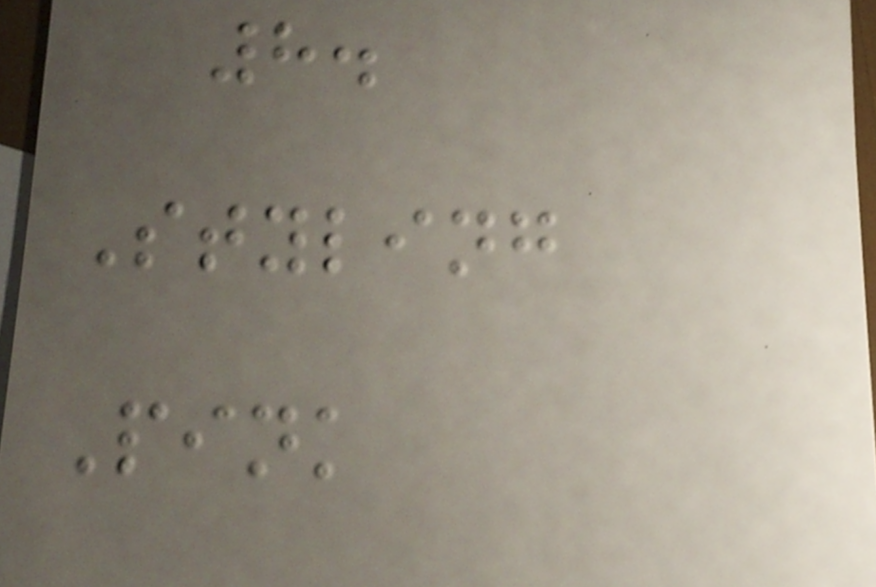8.
Styling
Pink
